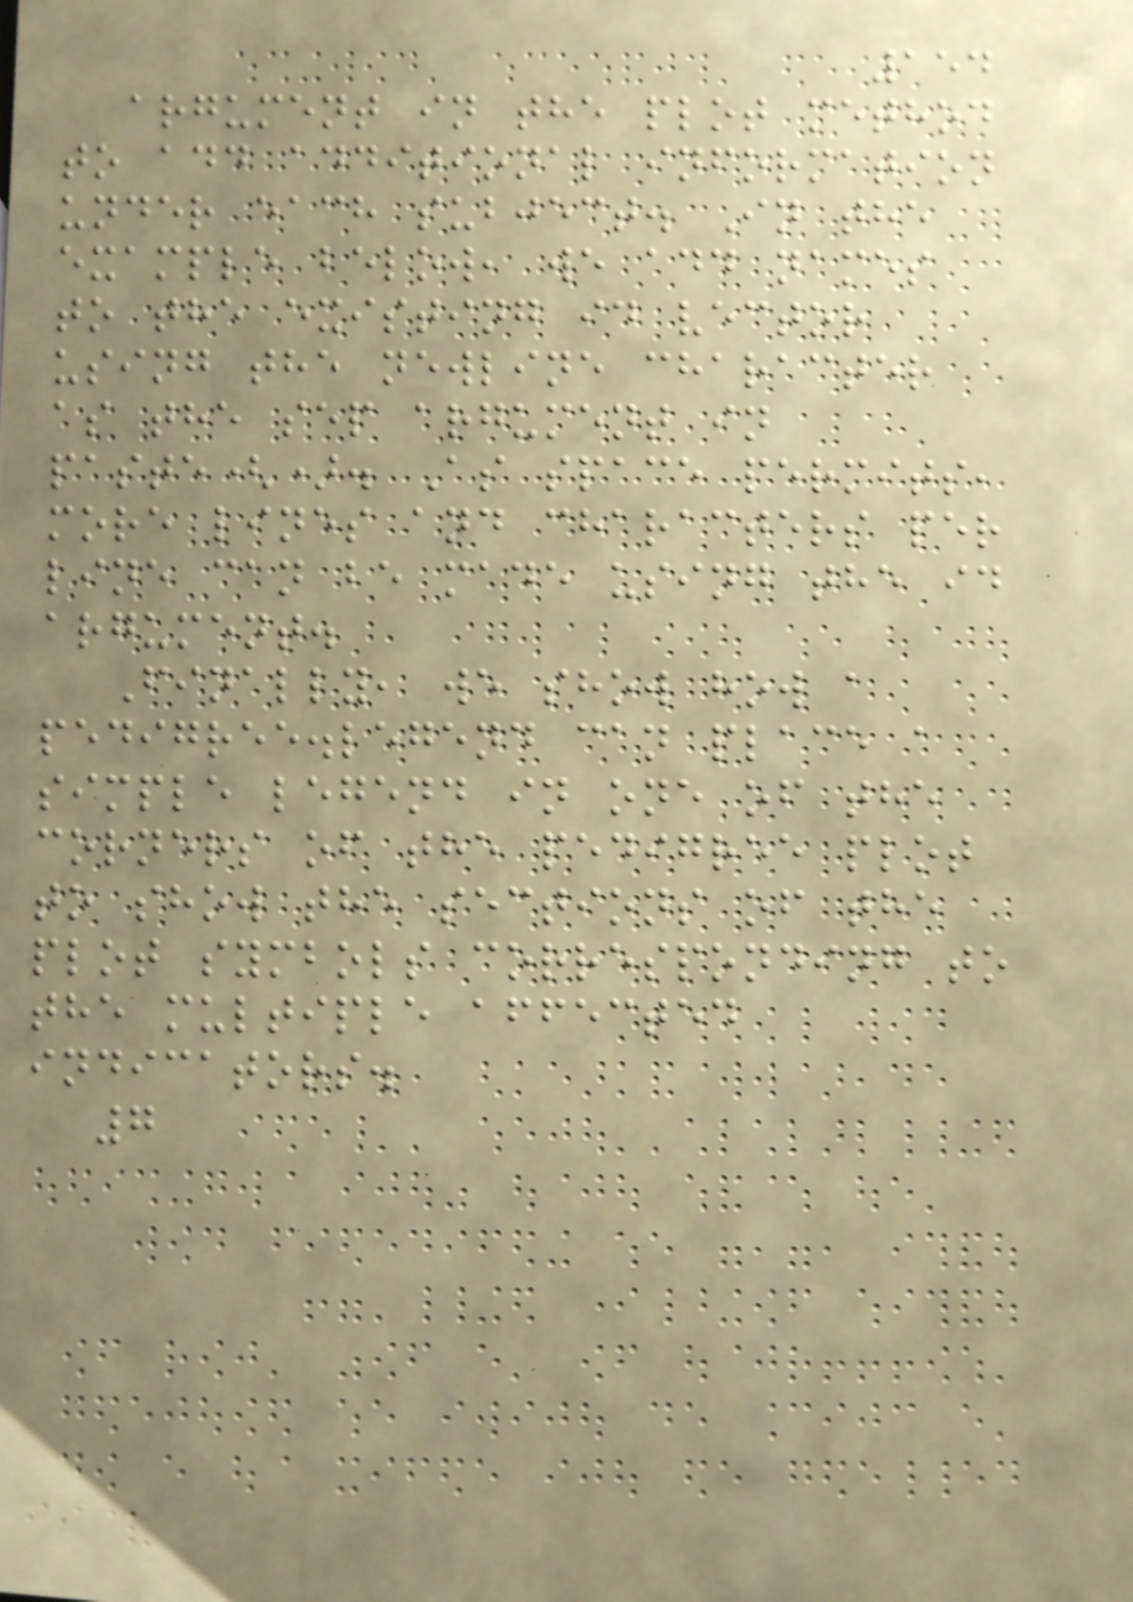154
argument in the plot method
to add additional information
under each subject. In the
example below, we add names
to the existing id vector
using the newline character
as the sep argument in
paste(). As space permits,
more lines and characters per
line can be made using the id
argument.
Finally, we show how a
pedigree.legend can place a
simple legend in one of the
corners of the pedigree plot
to show the sections of the
plot symbols corresponding to
the multiple affected
indicators.
7
